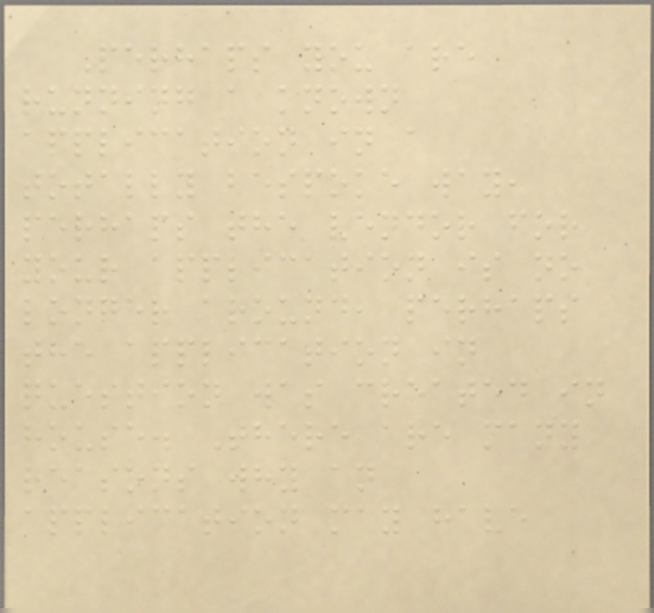Perhaps you are
running a known
application in a
totally bespoke way,
perhaps the vendor for
your application is no
longer around, perhaps
the application in
question was created in
house. There are many
reasons why an
application may have
